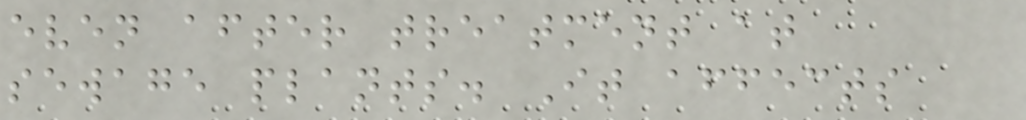even after treatment at
sewage plants. It affects
